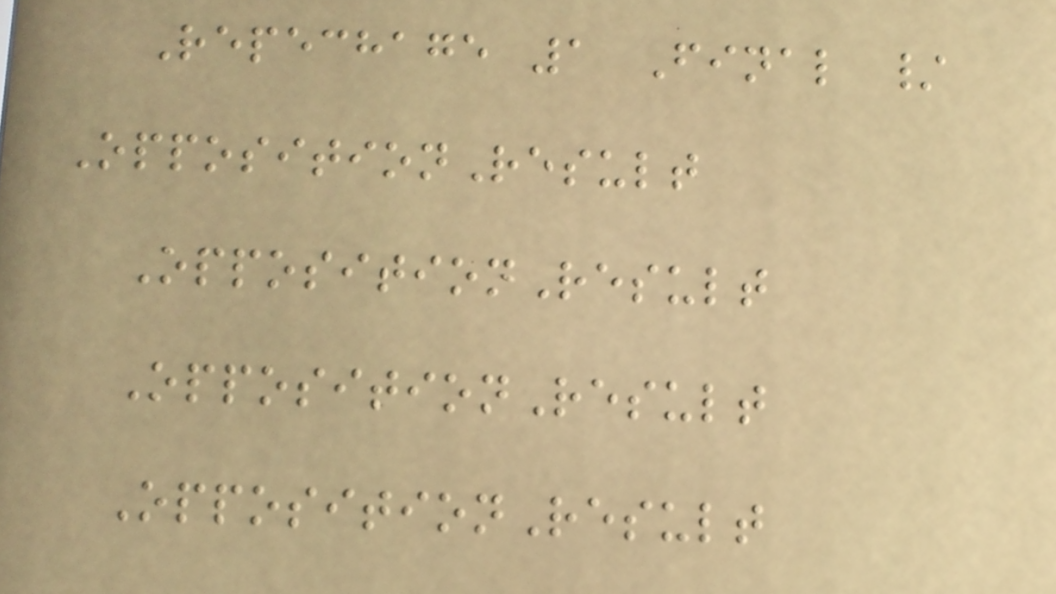Repechage 1 Final /
OppositionResult
OppositionResult
OppositionResult
OppositionResult
